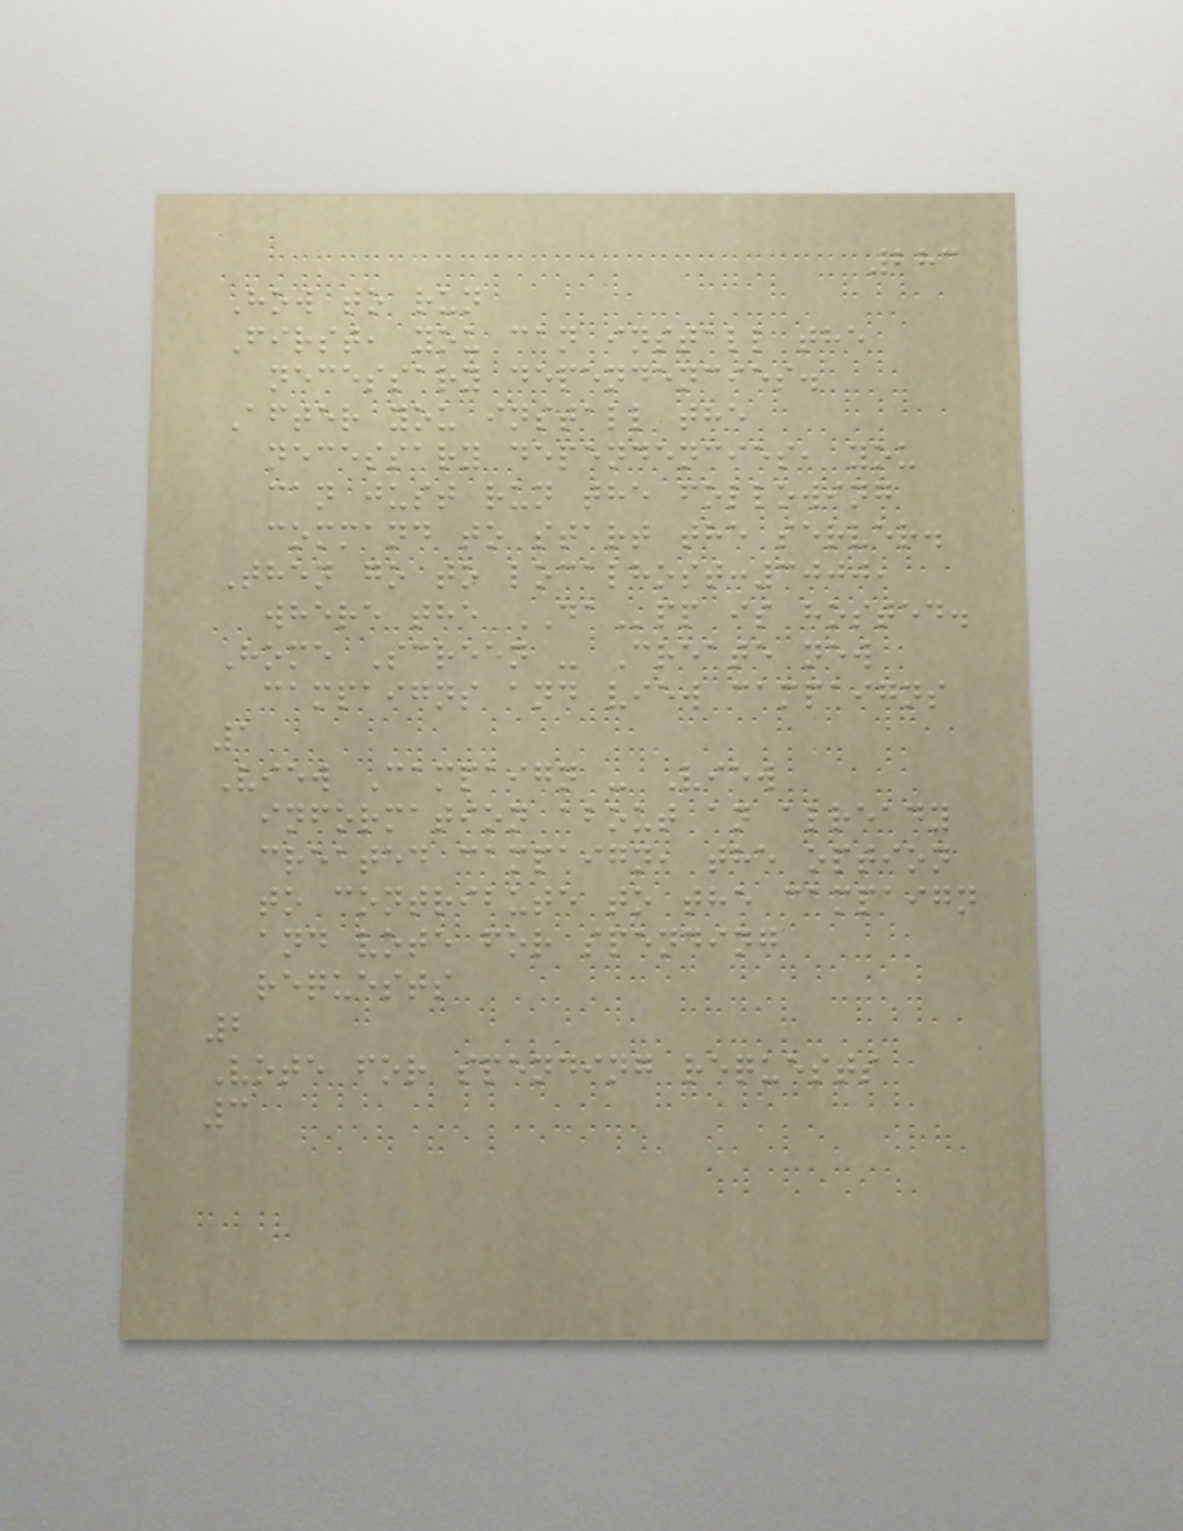283
How to run
First, you can install the
necessary dependencies.
After you install the
necessary dependencies, you
can just run the following
command to start the server.
Then go to localhost:3000,
where the DApp is hosted.
Home Screen - Create new
campaigns and view campaigns
1
View Campaign - View
information about an already
created campaign, the option
to contribute to the campaign
and vote for spending
requests
2
Vote for spending requests
3
